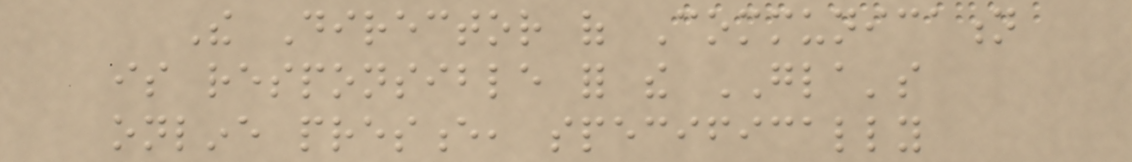The Director of Communication
is responsible for the GLA's
online presence, specifically
